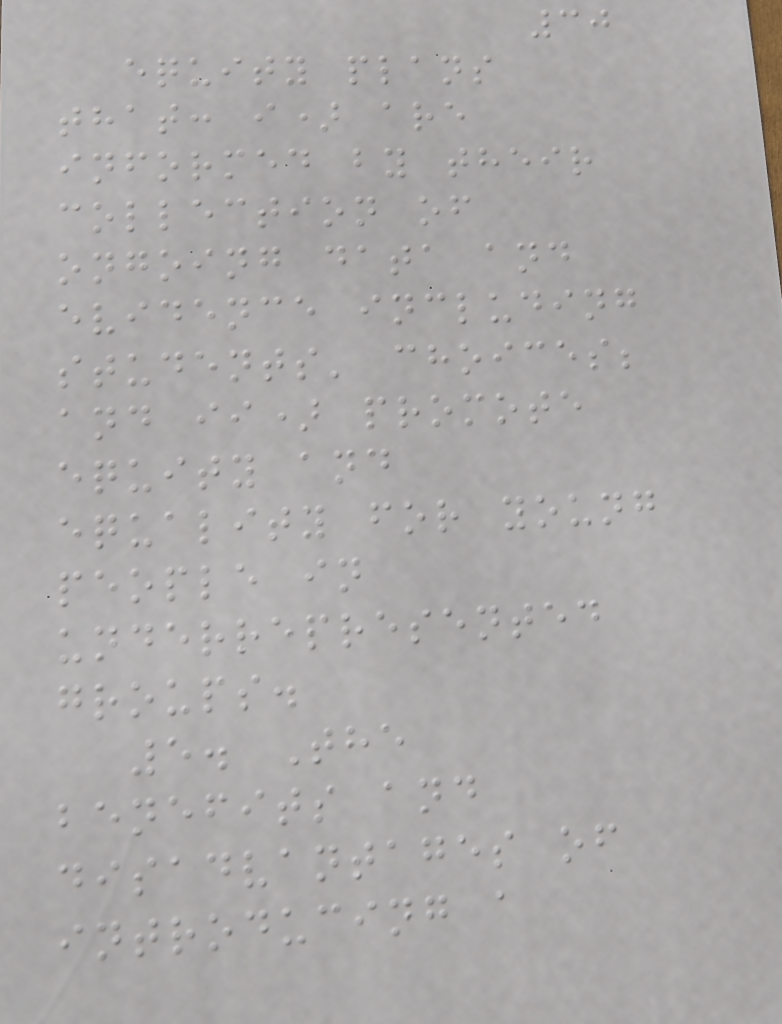30
equity plans
that: i) are
informed by their
collection of
ongoing data and
evidence including
students' choices;
and ii) promote
equity and
equality for young
people in
underrepresented
groups.
5. The
benefits and
disadvantages of
introducing a
